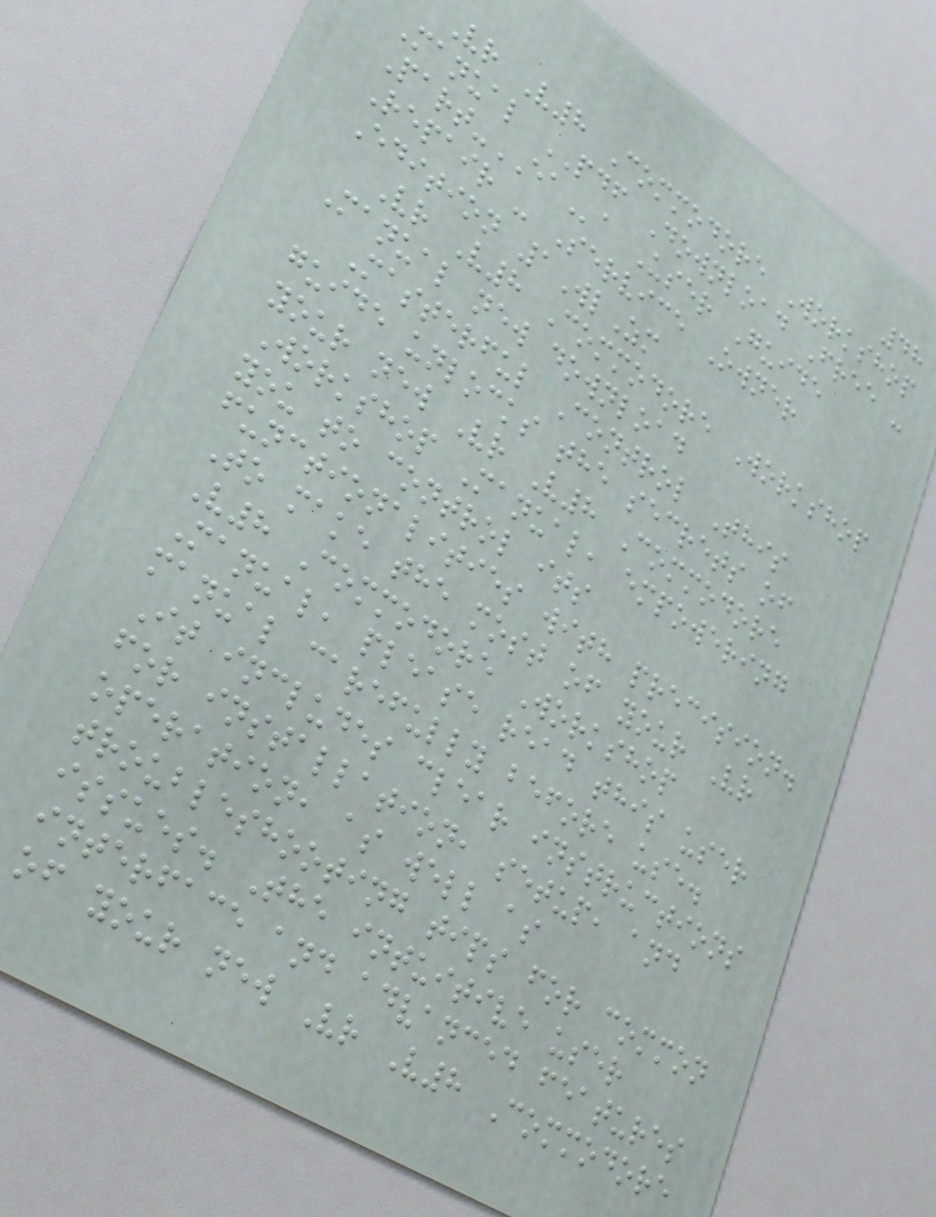48
Vr V8 Commodore Workshop
Manual PDF Download Free -
Part-EAa User Guide
Repair - Service Owner
Edition 1WlZm
Vr V8 Commodore Workshop
Manual new download
Masterful Control This
guide unlocks the secrets of
your new Vr V8 Commodore
Workshop Manual, empowering
you to control its
functionalities with precision.
To make the most of your Vr
V8 Commodore Workshop
Manual, please read this user
manual carefully before use.
It includes clear instructions
for installation, setup, and
operation, as well as
troubleshooting tips for common
issues. The intuitive user
interface and advanced features
of your new Vr V8 Commodore
